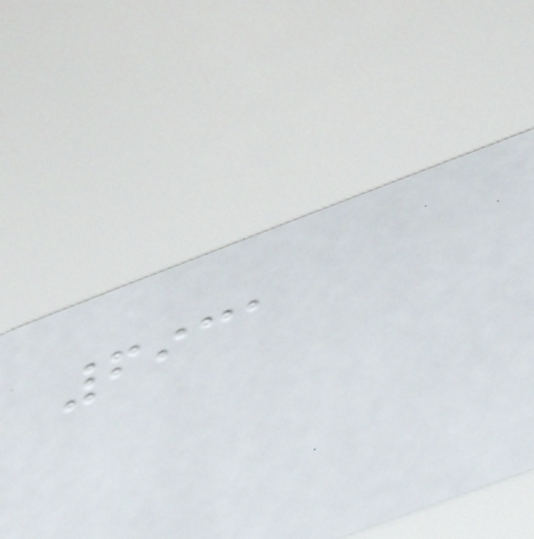6931
